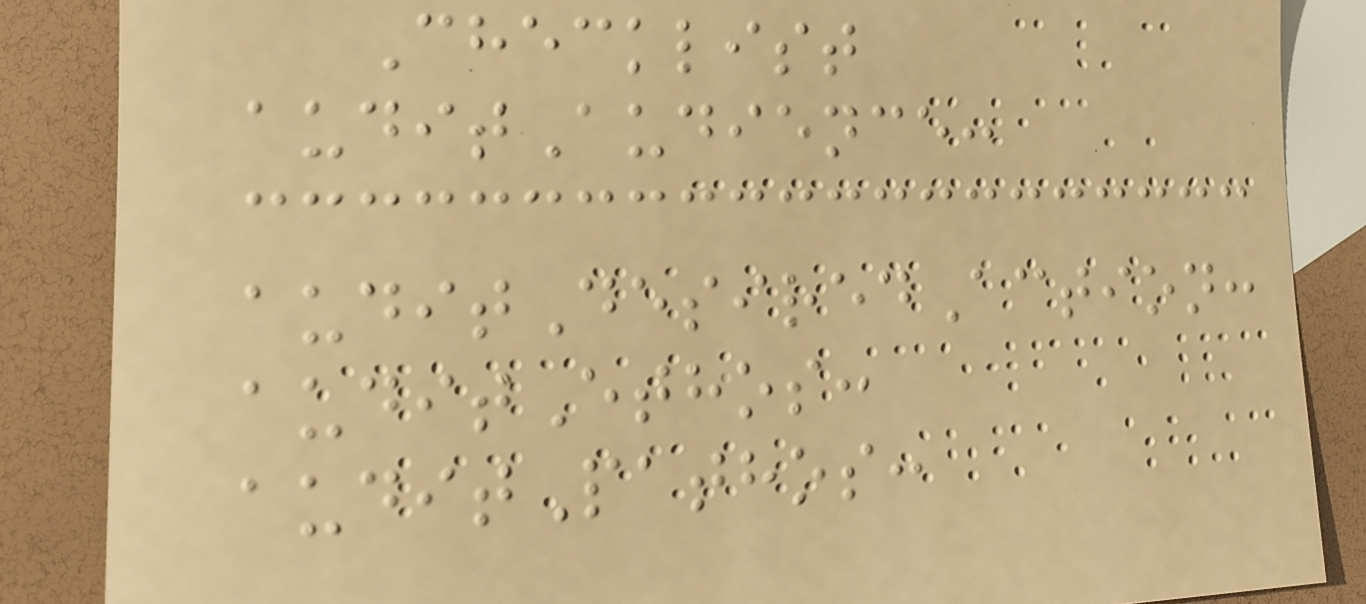Checklist
auditAudience:
auditDesiredAction:
auditEthos:
auditPathos:
